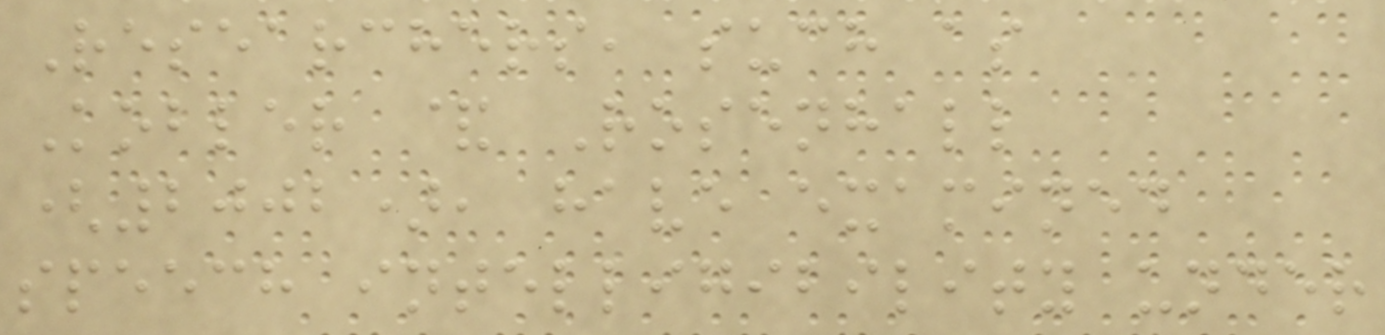Researchers, such as
Kobler & Rosenhall
(2002), have examined
speech intelligibility under
